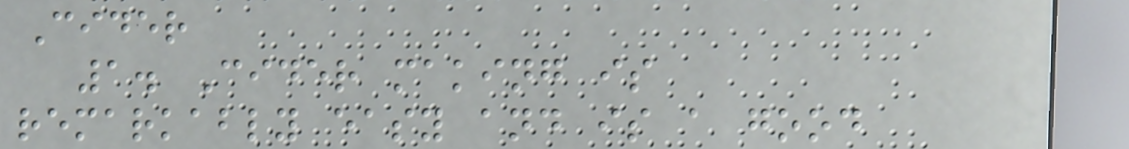Cider
1. Cider making is
remarkably easy and is a good
